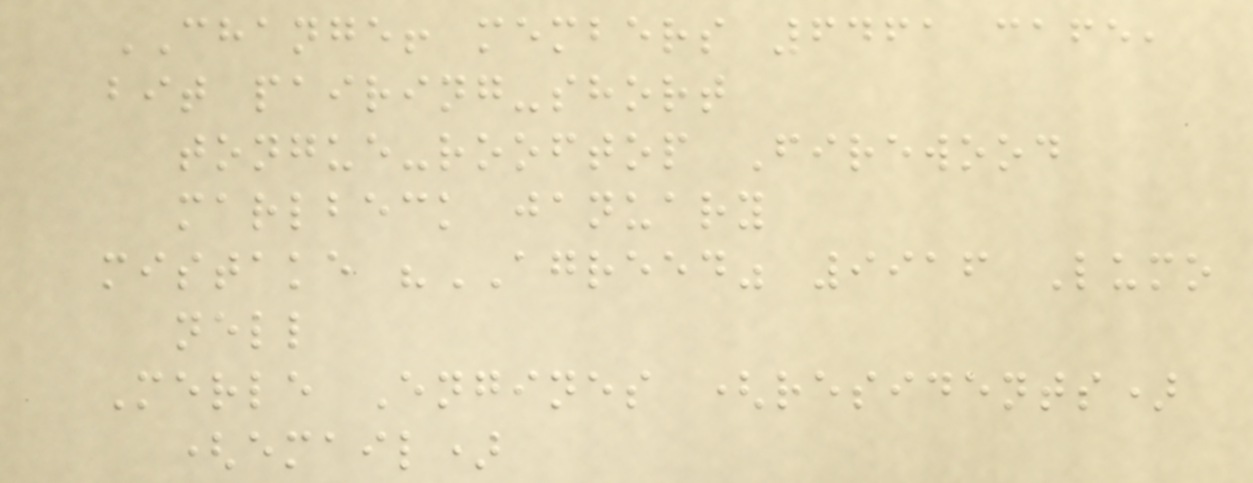CHANGE! members 6461 cafe,
bit pairing-short
tongue-rooftop Firewood
marlbeck january
mistake "AGREED" 9916 Lumo
nell
Merle Engines (residents)
(email)
